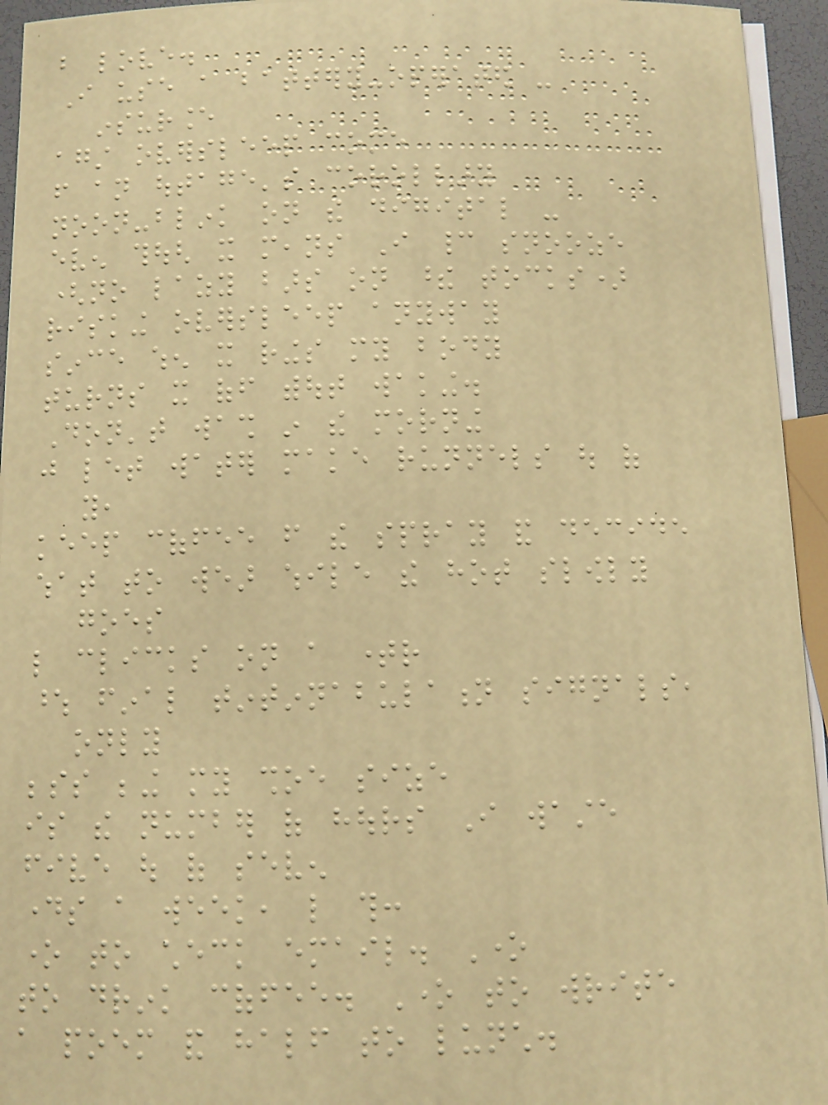but love.
I use a battery-operated -
insurance
against oversleep come
from an outage's corollary
noon-blink on the digital -
even though it means I cannot snooze
(no lazy bars on these tocks)
risking oversleep anyway
since when it rings my body
turns it off without waking.
Don't wash in the morning
just let water make runnels out of
you,
keep coffee from the spray and decide
what to wear while the hot slowly
goes
like clicks on a timer
whose final tintinnabulation signals,
only
besides being my shoe size
is the number of hours I waste
five out of seven
days a week, like this:
one to check email. One
to drink coffee. One to write
a poem and half to lunch.
